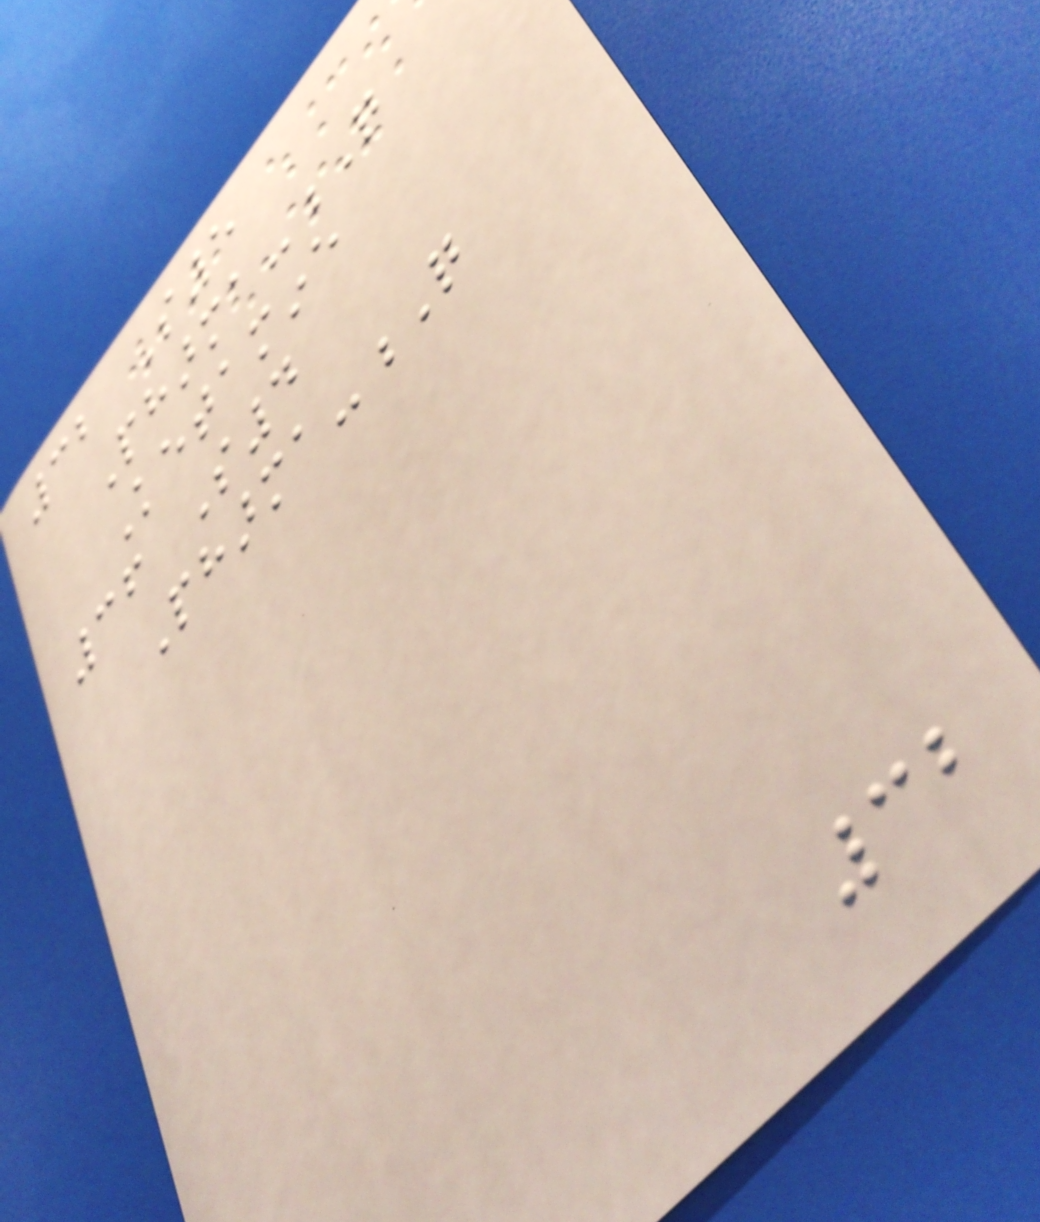32 S5
Pharma-Q
Ketamine
36 S4
Pharma-Q
32
